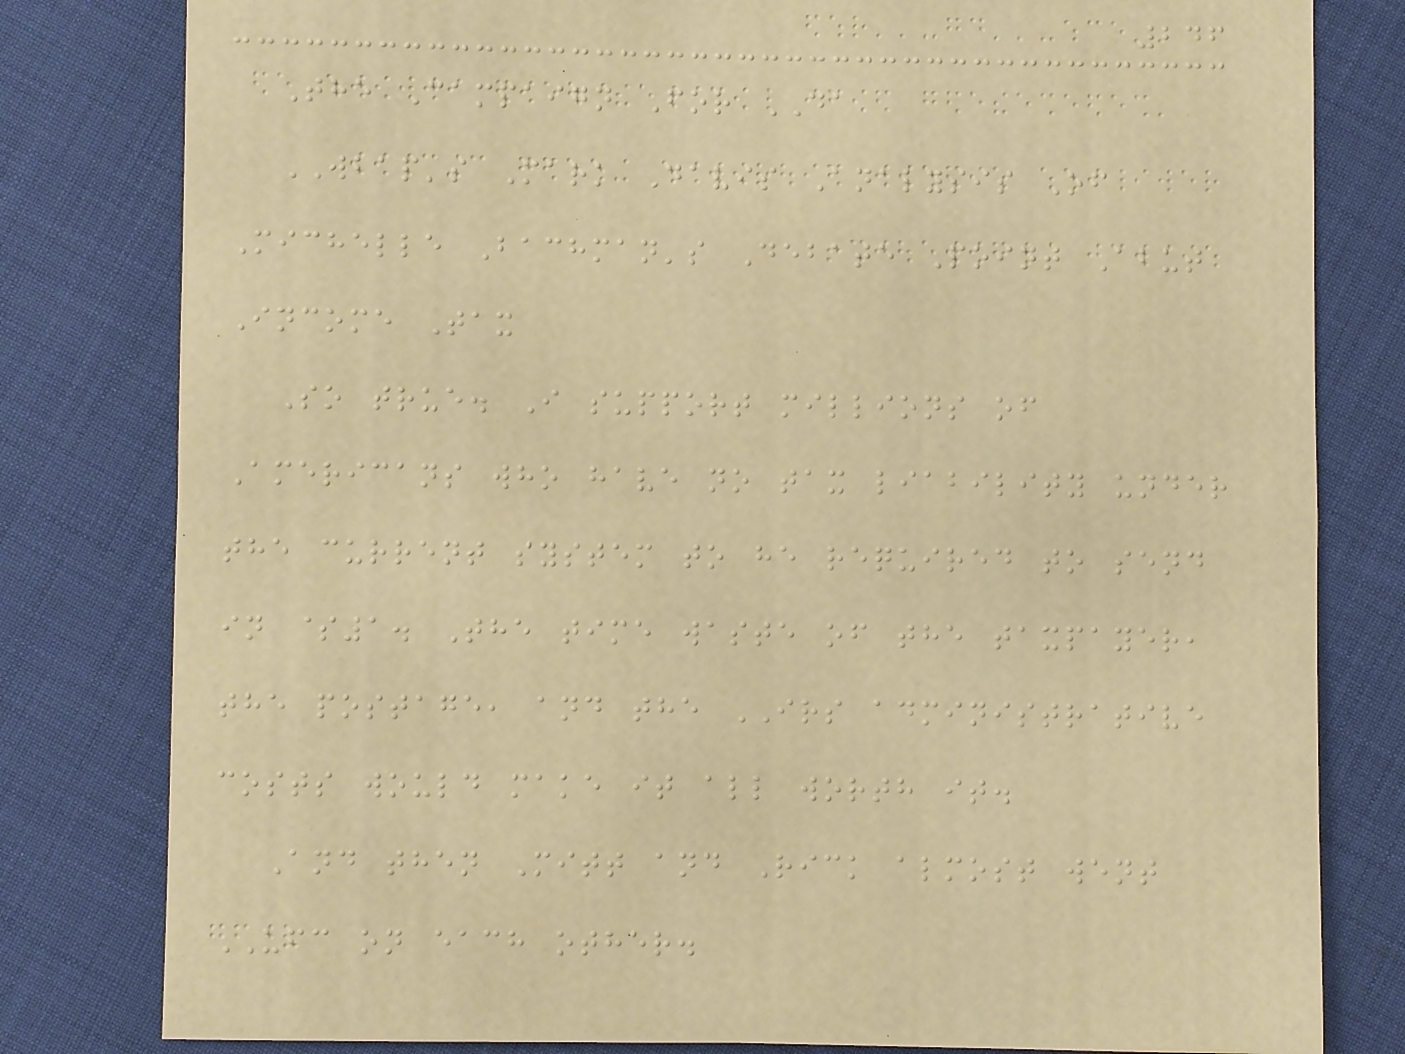246
The Campaign For DA
WBAP's Mark Davis Analysis Of
Michelle Bachman's Debate Point Abut
Income Tax
So true. I support millions of
Americans who have no tax liability under
the current system to he required to send
in $1. The time waste of the taxpayer,
the postage, and the IRS administrative
costs would make it all worth it.
And then Mitt and Rick almost went
UFC on each other.
